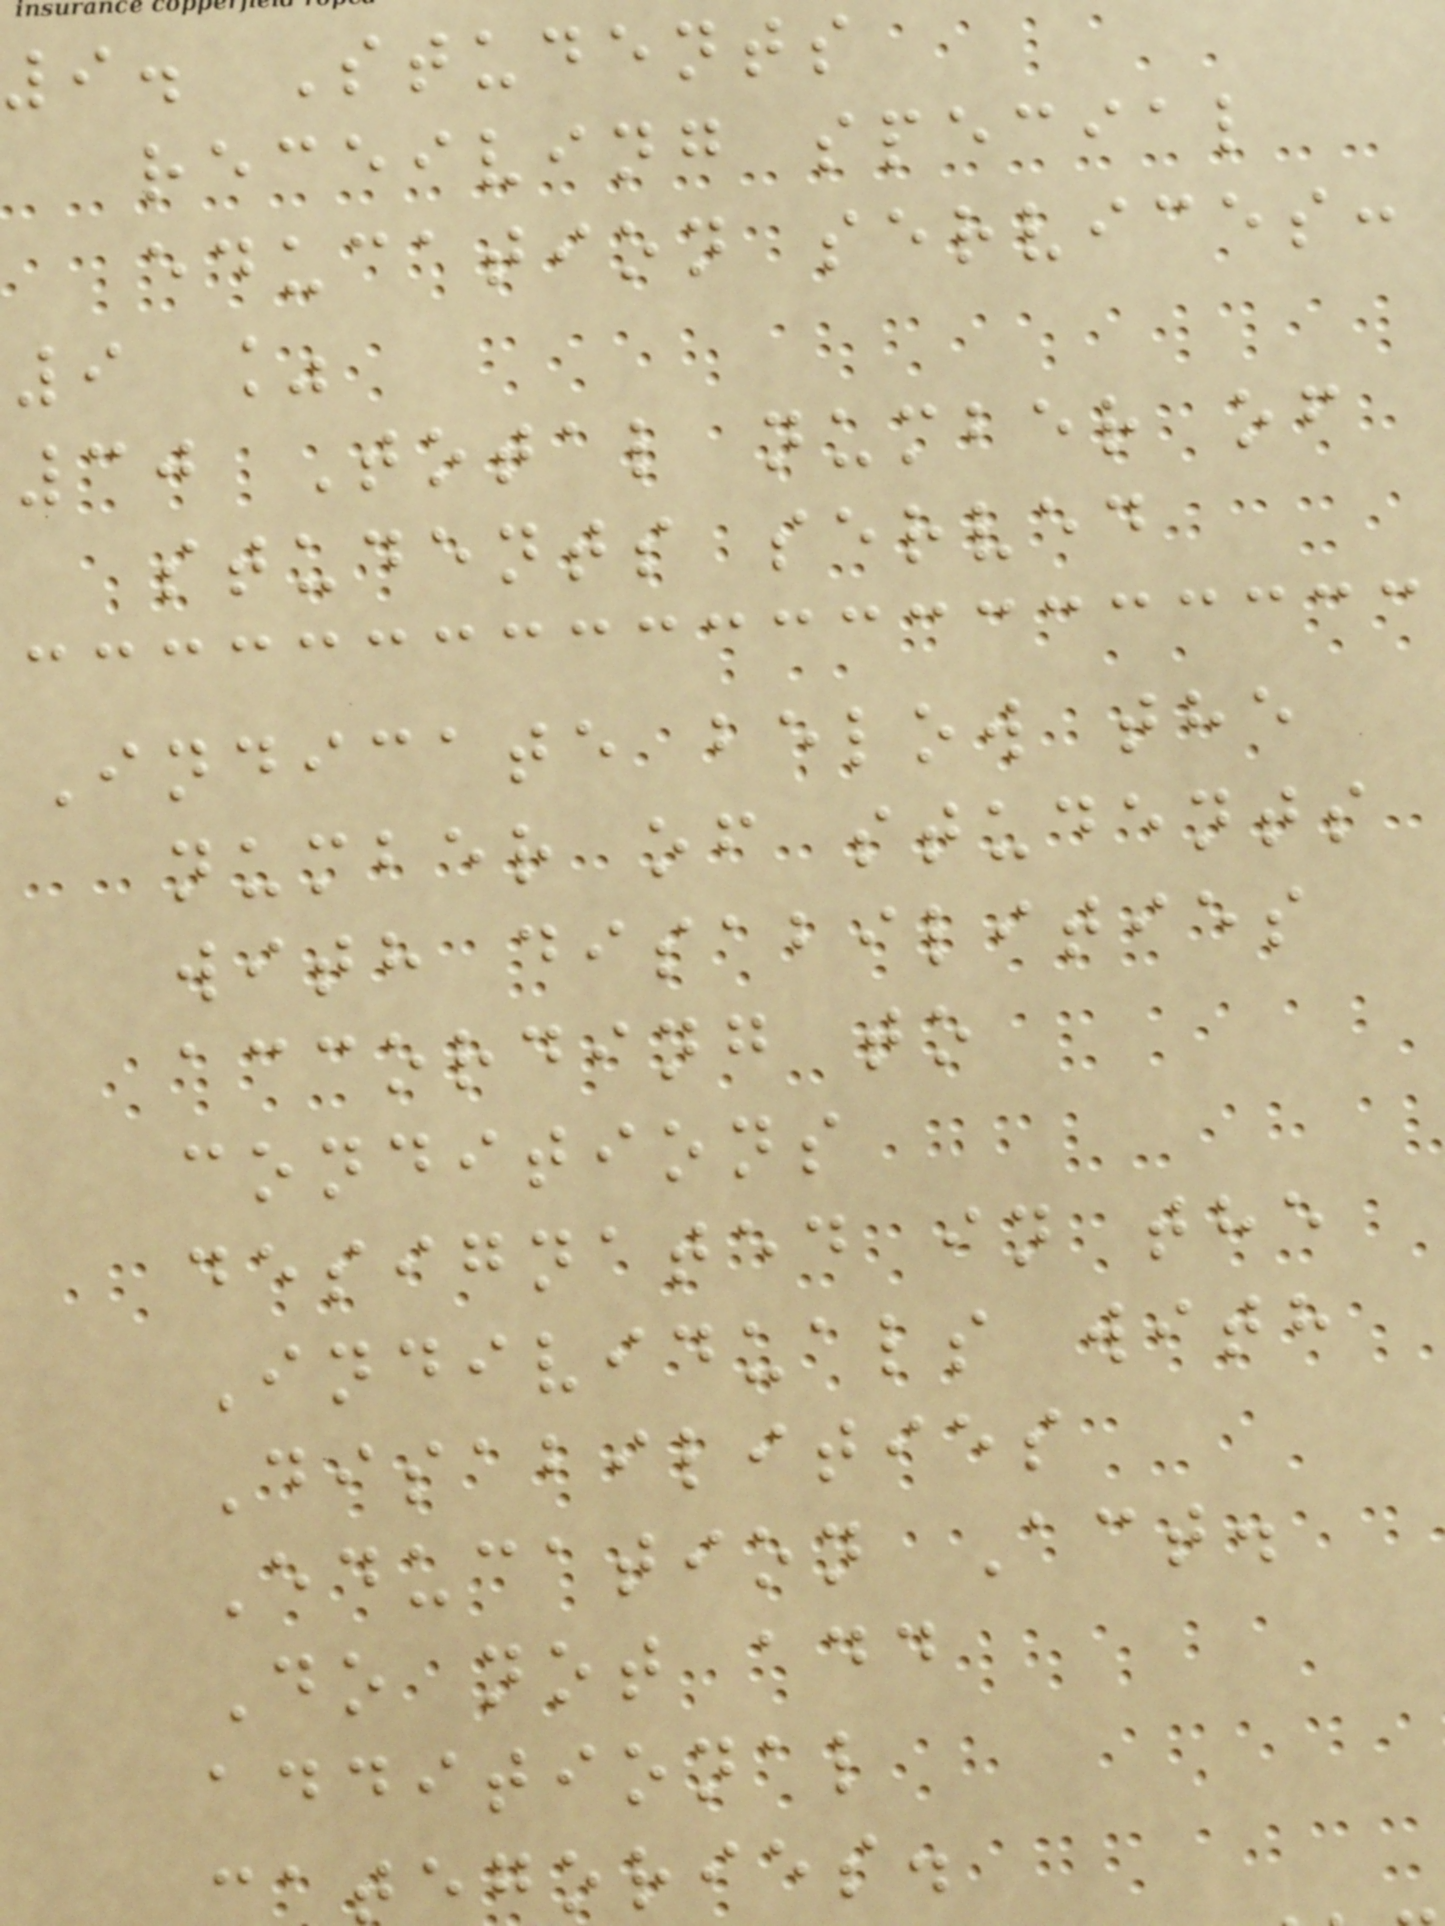9. Students
receiving special
education services:
9 %
30 Total number of
students served
Indicate below the
number of students
with disabilities
according to
conditions
designated in the
Individuals with
Disabilities
Education Act.
Do not add
additional
egories.
